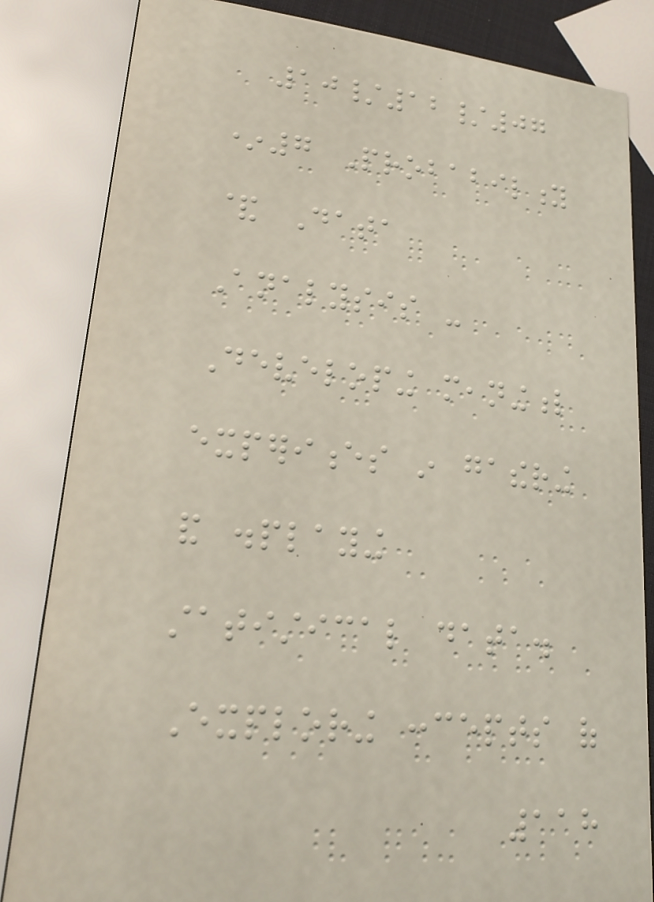10/12/07
*7 Probability
& Data
Analysis -
Developing meaningful
experiences in gathering
and displaying
statistical data.
Exploring concepts of
118
